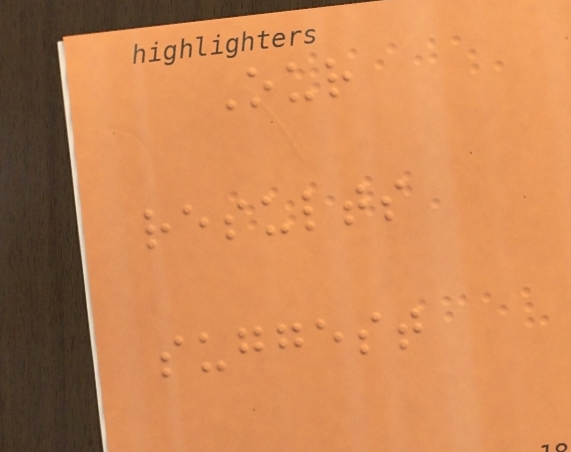Our
results
suggest
